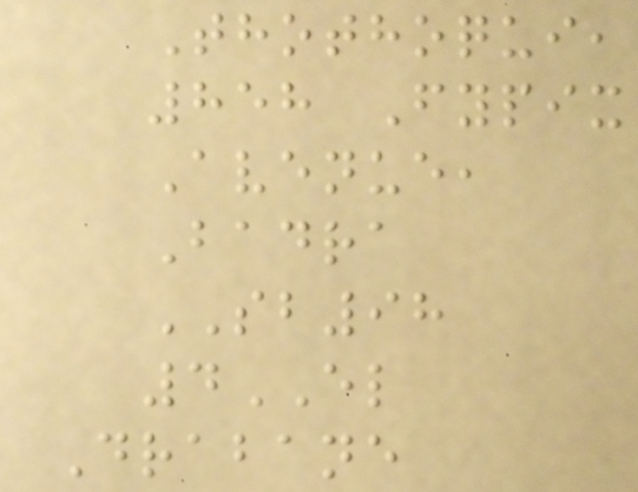Thothoqui,
858 Fypix
Avenue,
Badra
SB98
4EL
Drabane
